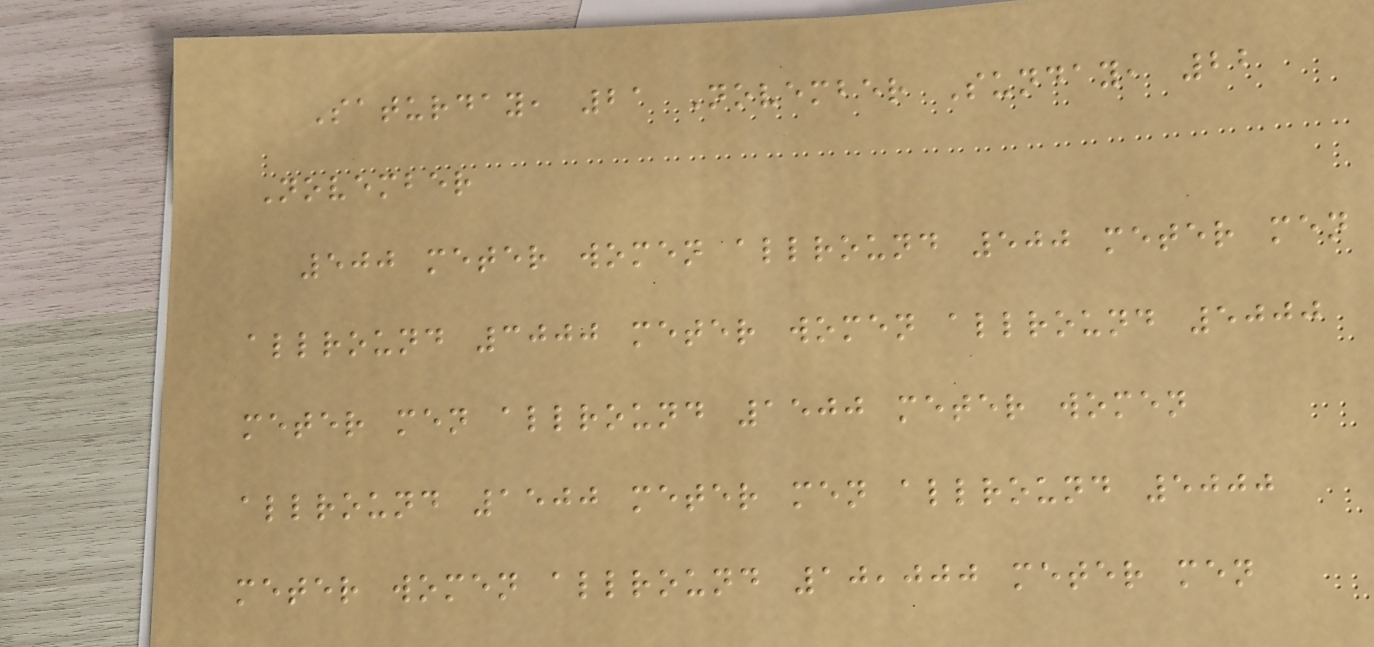Saturday, 21 November Sunday, 22
November
500 meter women allround 500 meter men
allround 3000 meter women allround 5000
meter men allround 1500 meter women
allround 1500 meter men allround 5000
meter women allround 10,000 meter men
